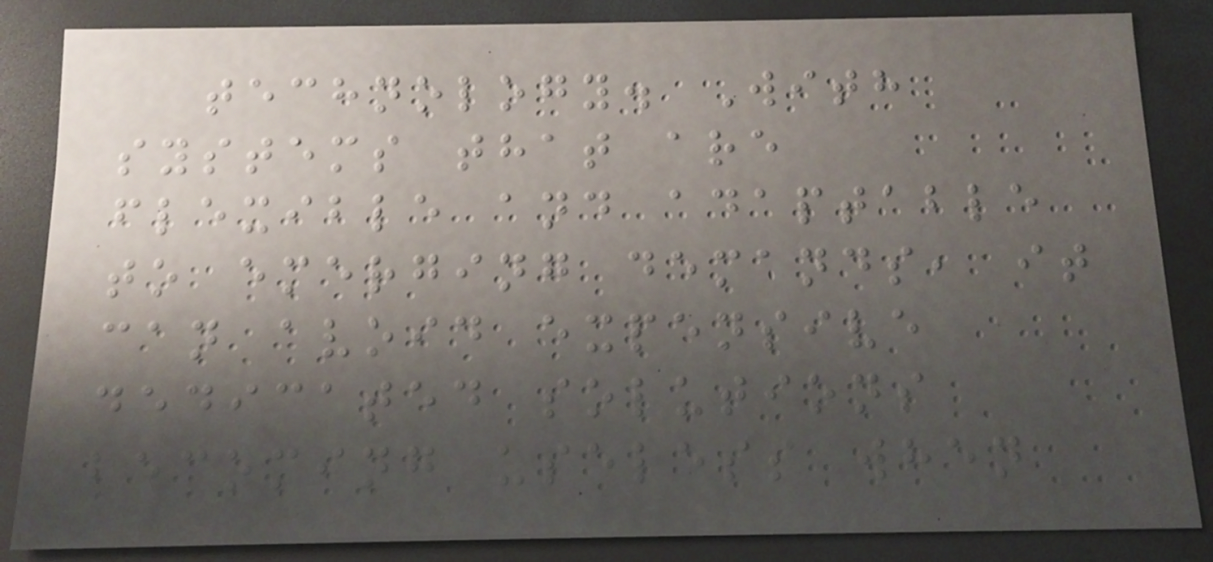technology. With
systems that are
flexible and adaptable
to emerging demands, it
can avoid expensive
dedicated solutions
becoming useless when
